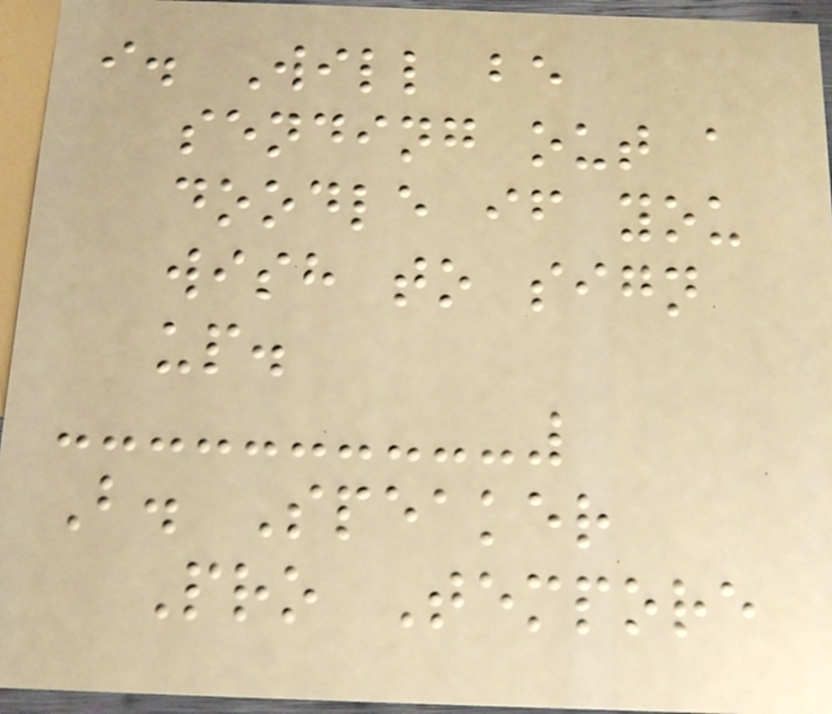i. Will be
sending out a
doodle if you
wish to sign
up.
B. Speaker
Pro Tempore
